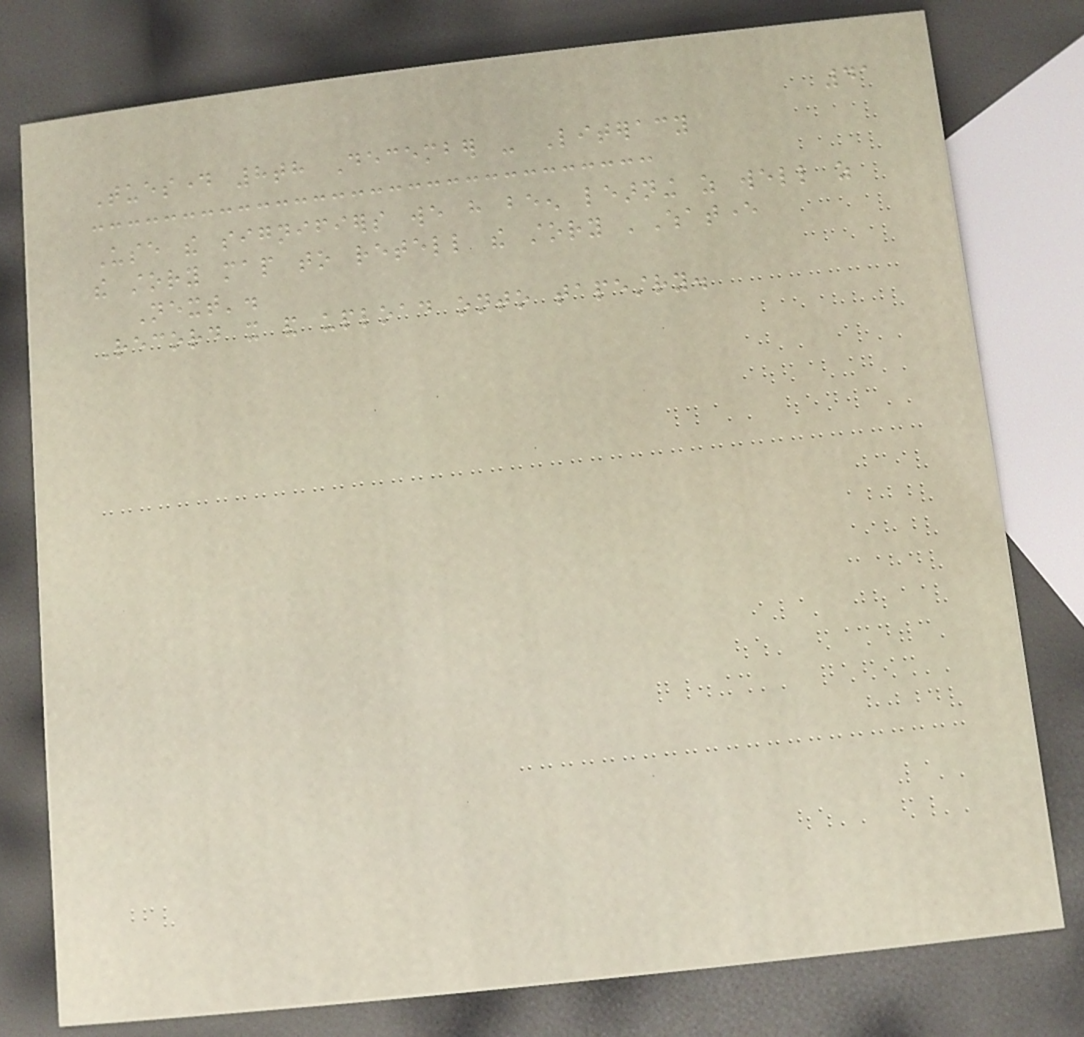41
Tuesday 8th December - Literacy
Use the signifiers we have been learning as well as
the story map to retell the story 'Whatever
Next'.
Record it and upload onto tapestry.
